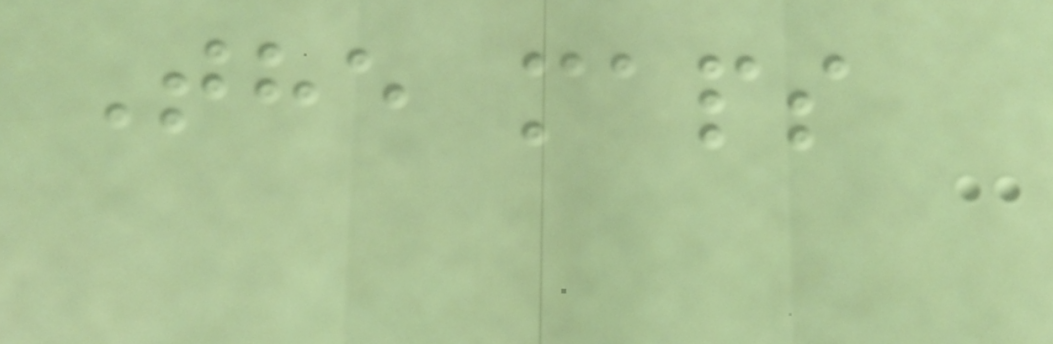The maps
